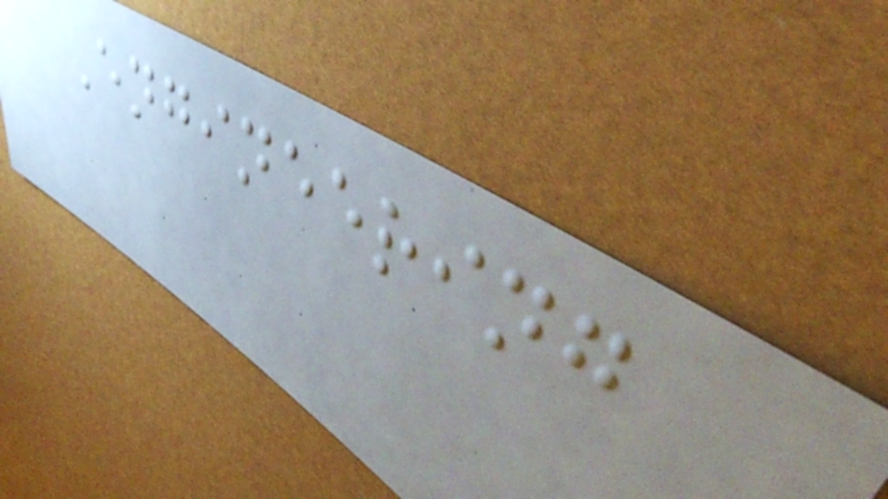Engineering
